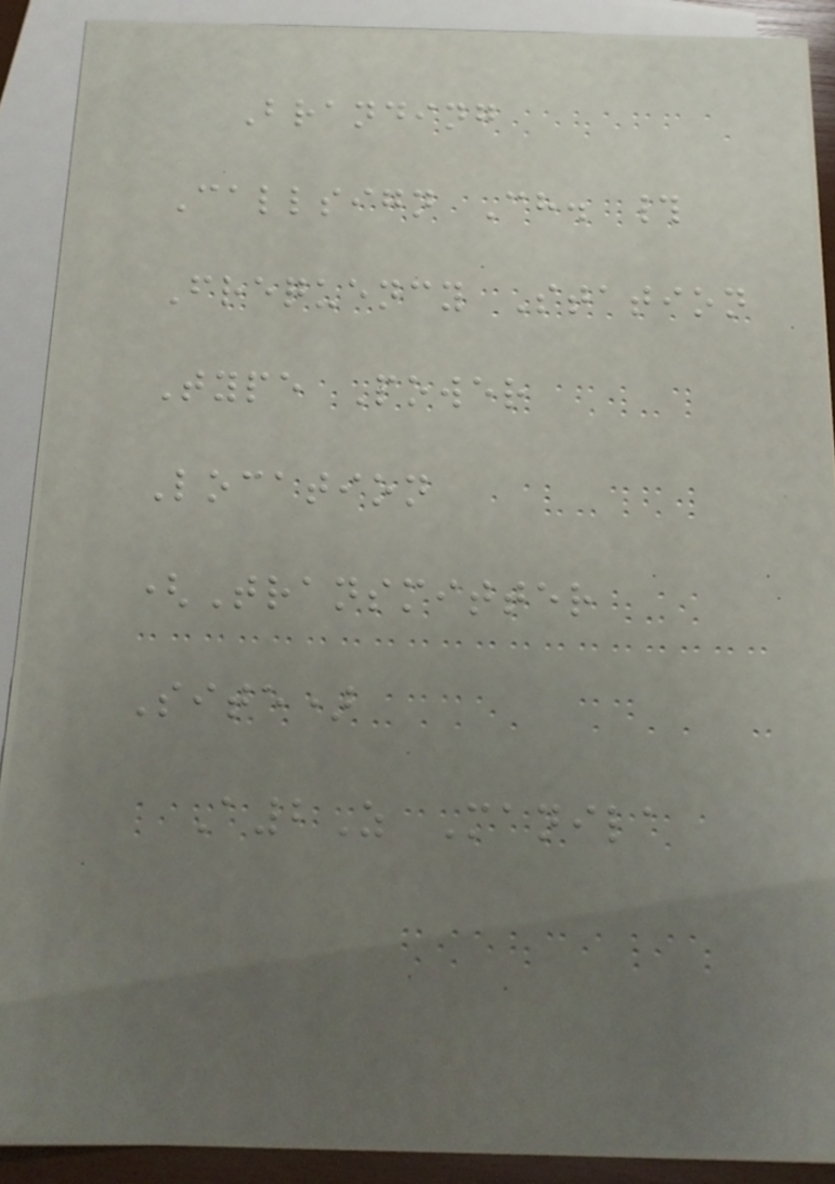Branding
Callsign Ch. #
Frequency Station
Type Power
Location
(Transmitter
Site)
A2Z Manila
